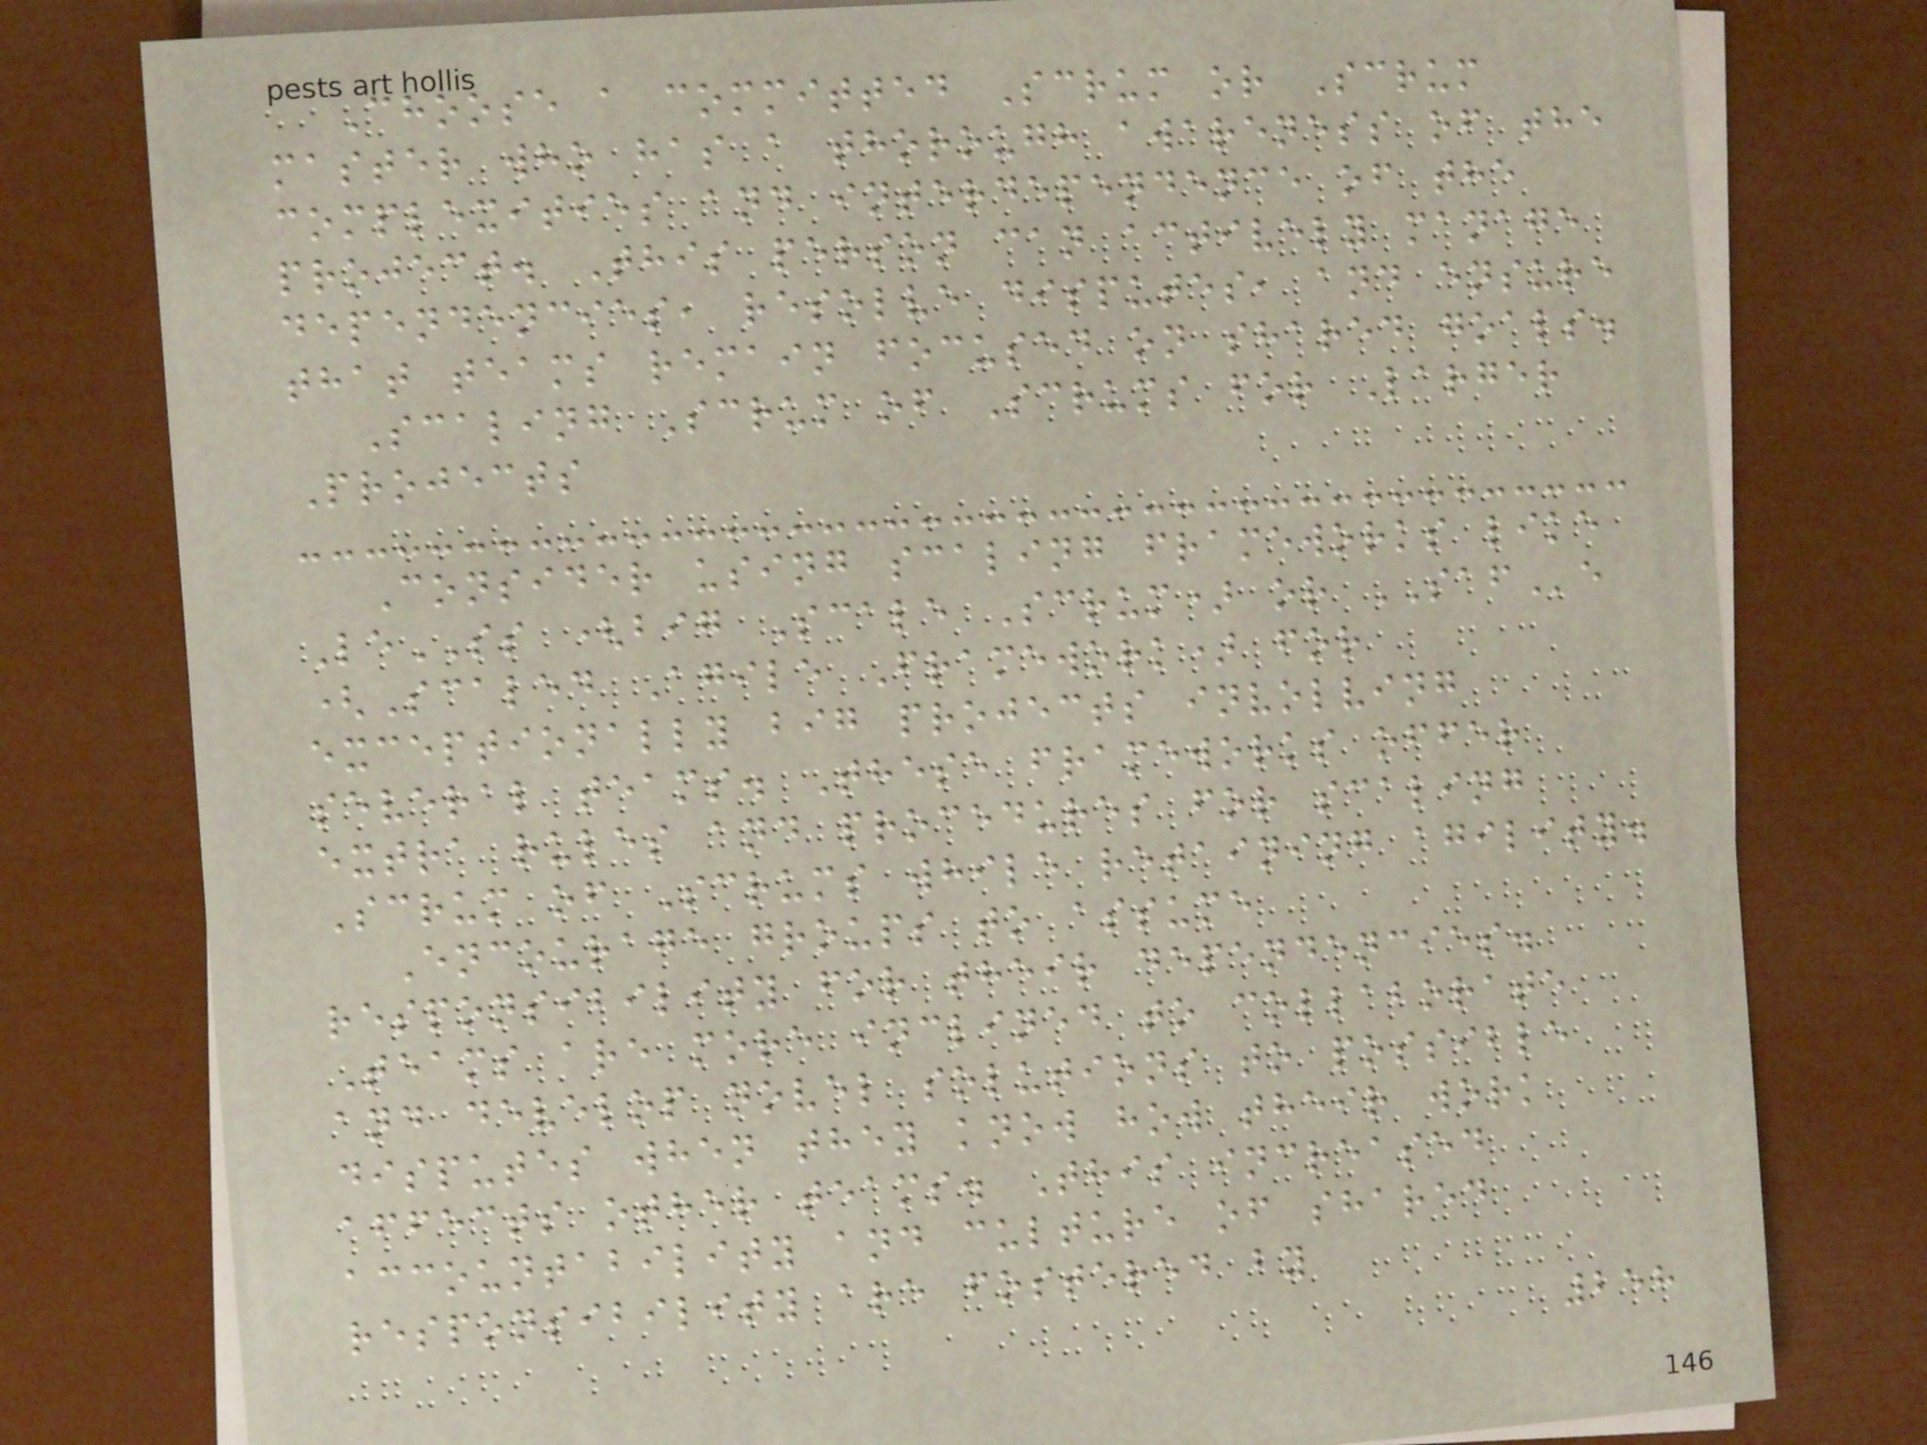Choose a committed Scrum or Scrum
master who has a thorough awareness of the
complexities and interdependence of the
project. This person can actively manage
dependencies, resolve disputes, and ensure
that teams remain focused on shared goals.
Scaling Scrum of Scrums for Larger
Projects
Consider using scaling frameworks like
LeSS (big Scale Scrum) or SAFe
(Scaled Agile Framework) for
exceptionally big projects involving
several teams. These frameworks offer
extra rules and procedures for scaling
Scrum of Scrums while retaining agility.
Encourage groups to assume
responsibility for their dependencies.
Teams are more inclined to collaborate
and develop novel solutions to possible
disputes when they know how their work
affects other teams. This increased
accountability and culture of shared
responsibility are fostered by
258
